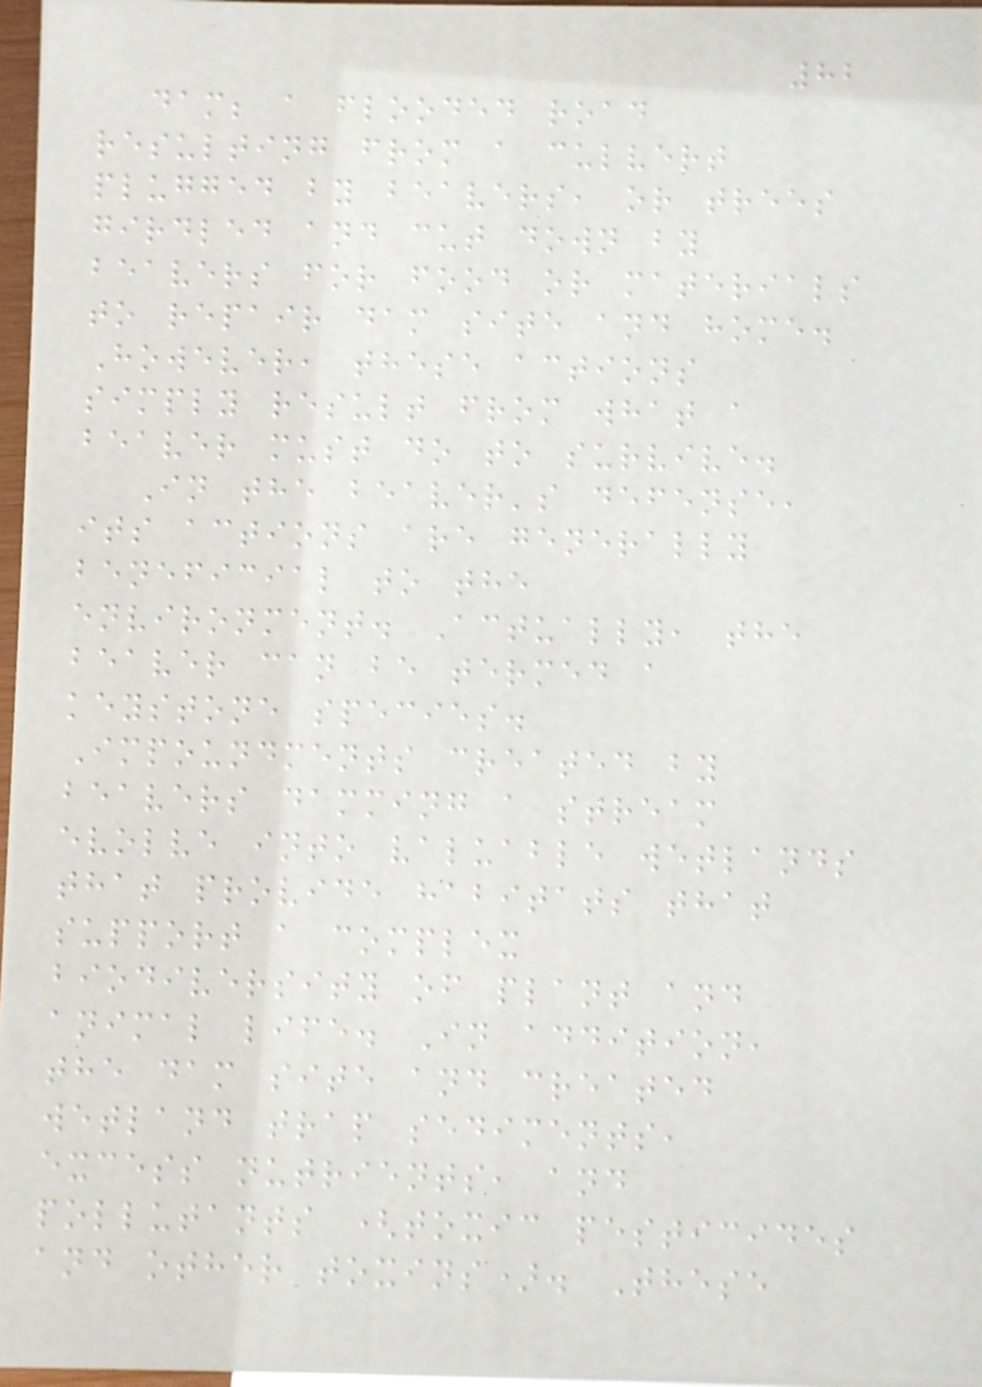82
dam; a flooded road
resulting from a culvert
plugged by beavers, or trees
girdled and cut down by
beavers for food or materials
to repair dam site and home.
However, these actions
simply result from what a
beaver must do to survive.
In the beaver's defense,
its actions are generally
beneficial to the
environment. Actually, the
beaver can be termed a
keystone species.
Impoundments created by
beavers damming a stream
evolve into valuable wetlands
that provide habitats that
support a complex
biodiversity of plant and
animal life. In addition,
the dam site and created
wetland trap sediments,
excess nutrients, and
pollutants (toxic pesticides
and other toxins). These
